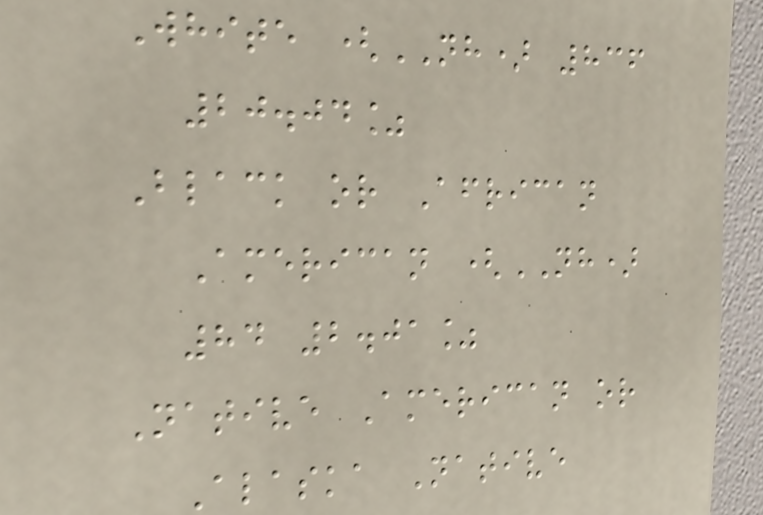White (NH) 836
20.04%
Black or African
American (NH)
84 2.01%
Native American or
Alaska Native
